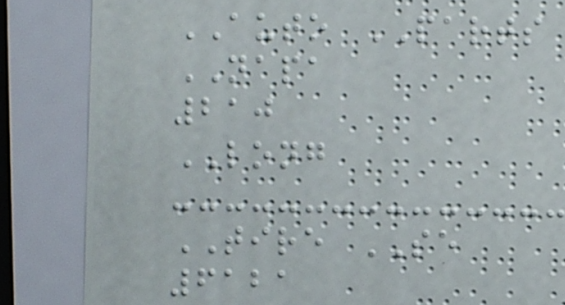AUTO PARTS
NAPA
210
LONG
TIRE SE
6121
